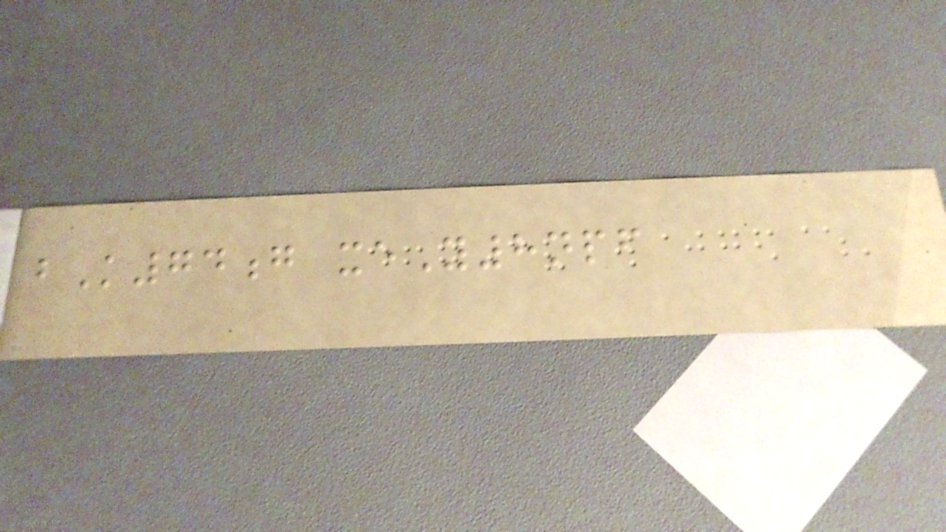bK74g xeY8npf
